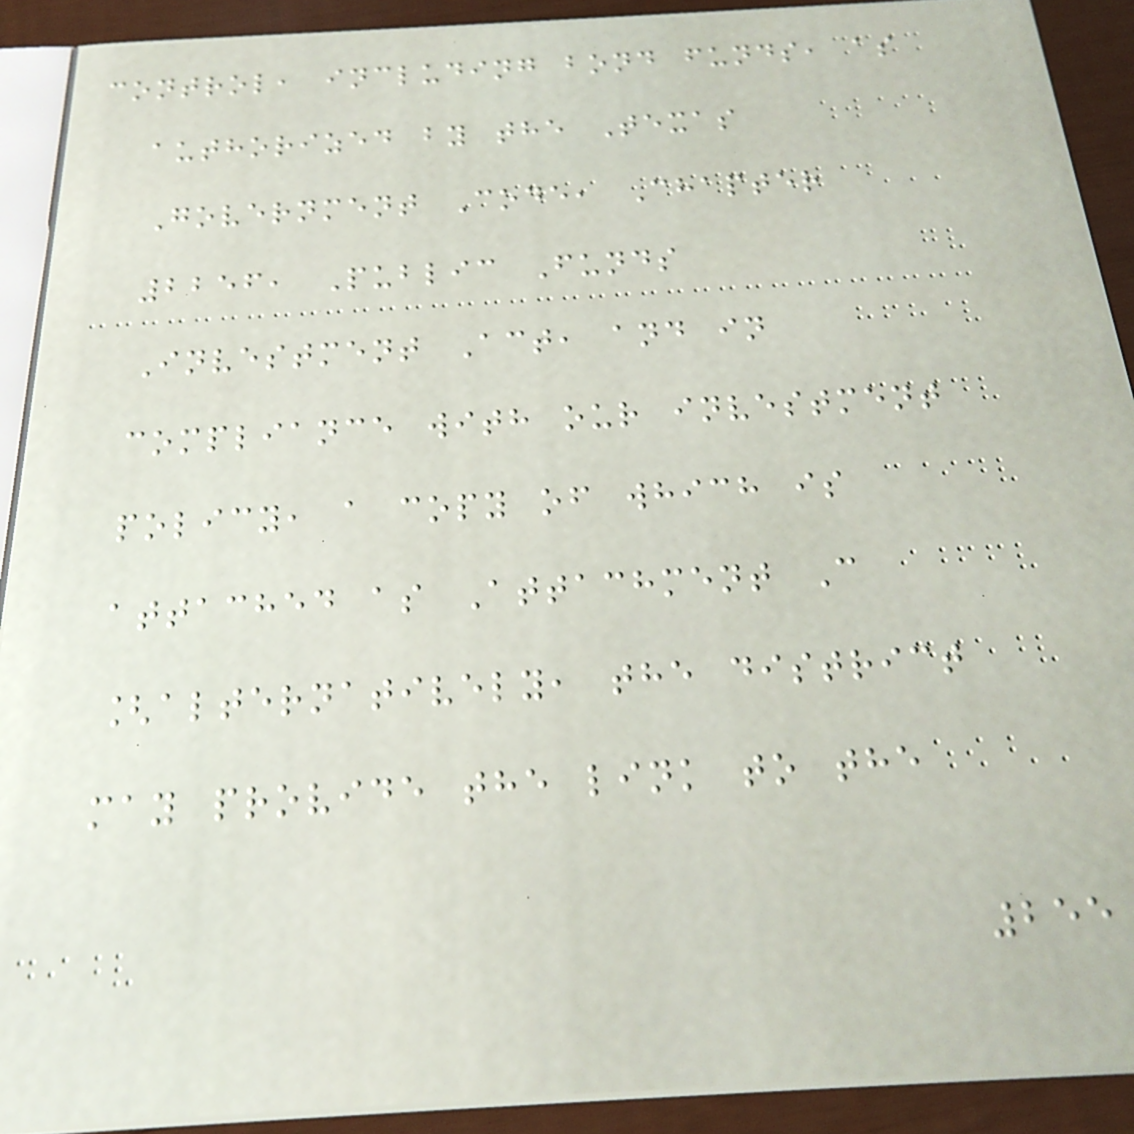control, including bond funds, as
authorized by the Texas
Government Code, Chapter
2256, Public Funds
Investment Act, and in
compliance with our investment
policy, a copy of which is
attached as Attachment C
[alternatively, the district
may provide the link to the
255
